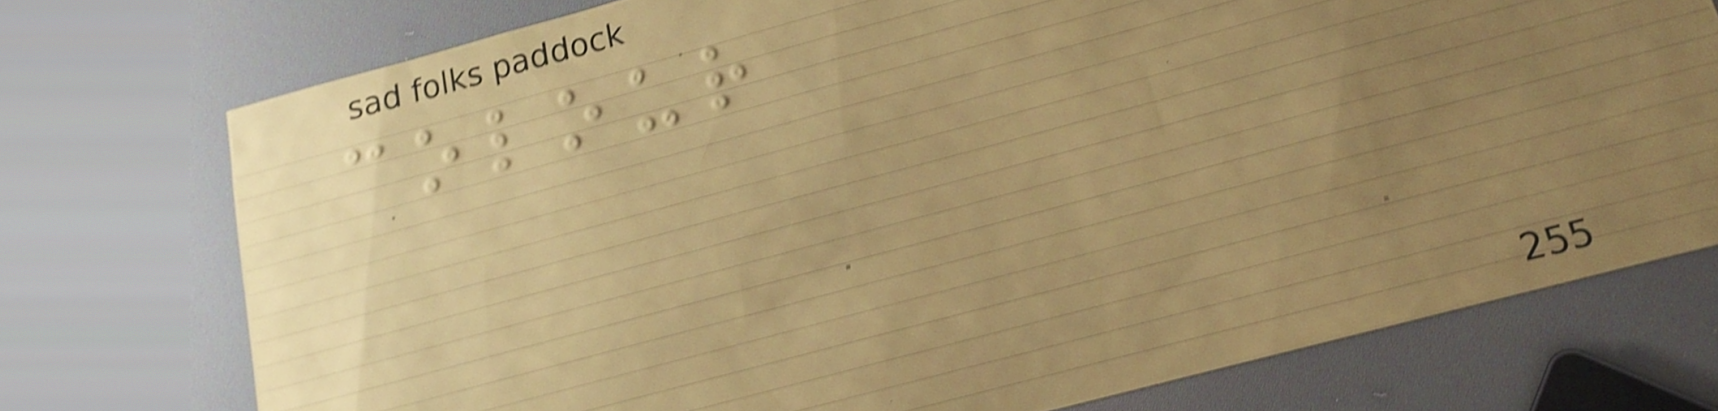colour
